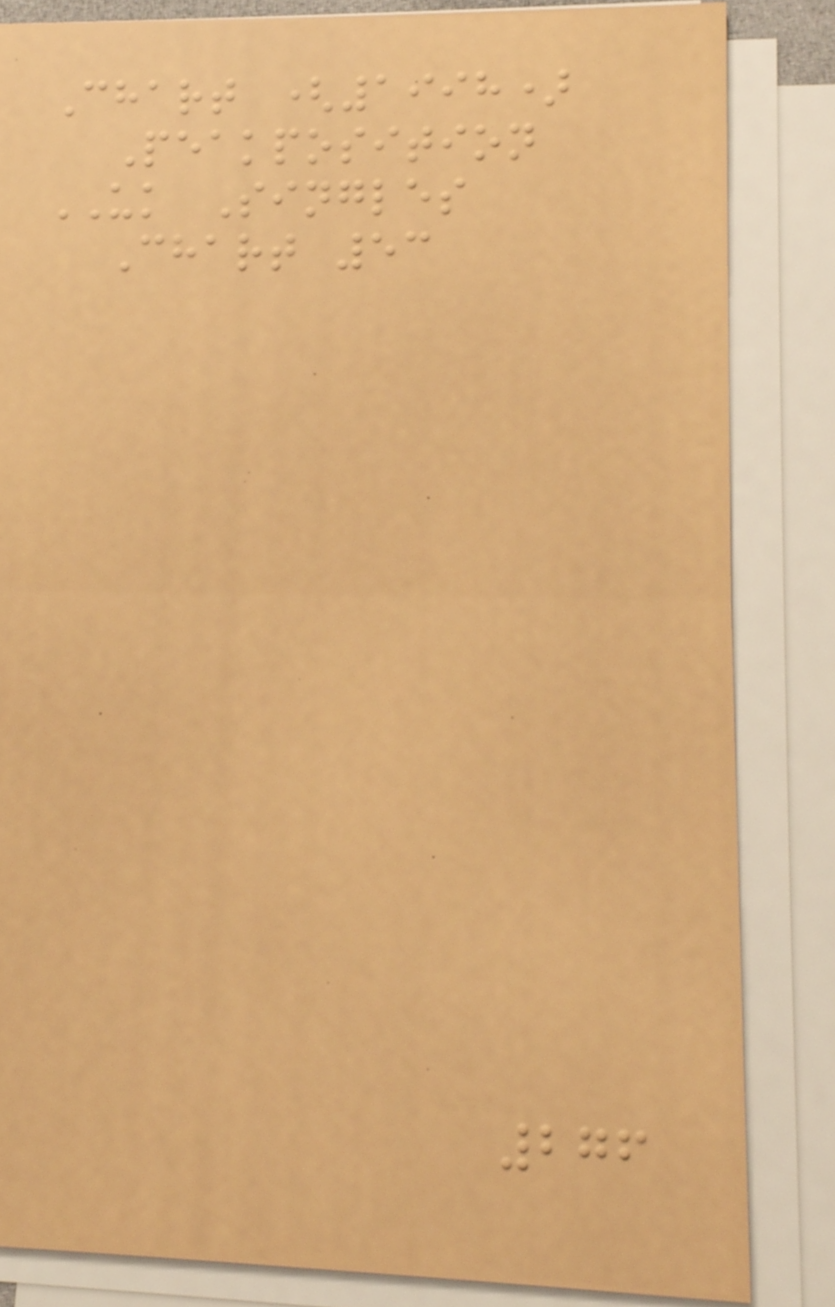Chart (1998)
Peakposition
UK Singles
Chart 53
276
